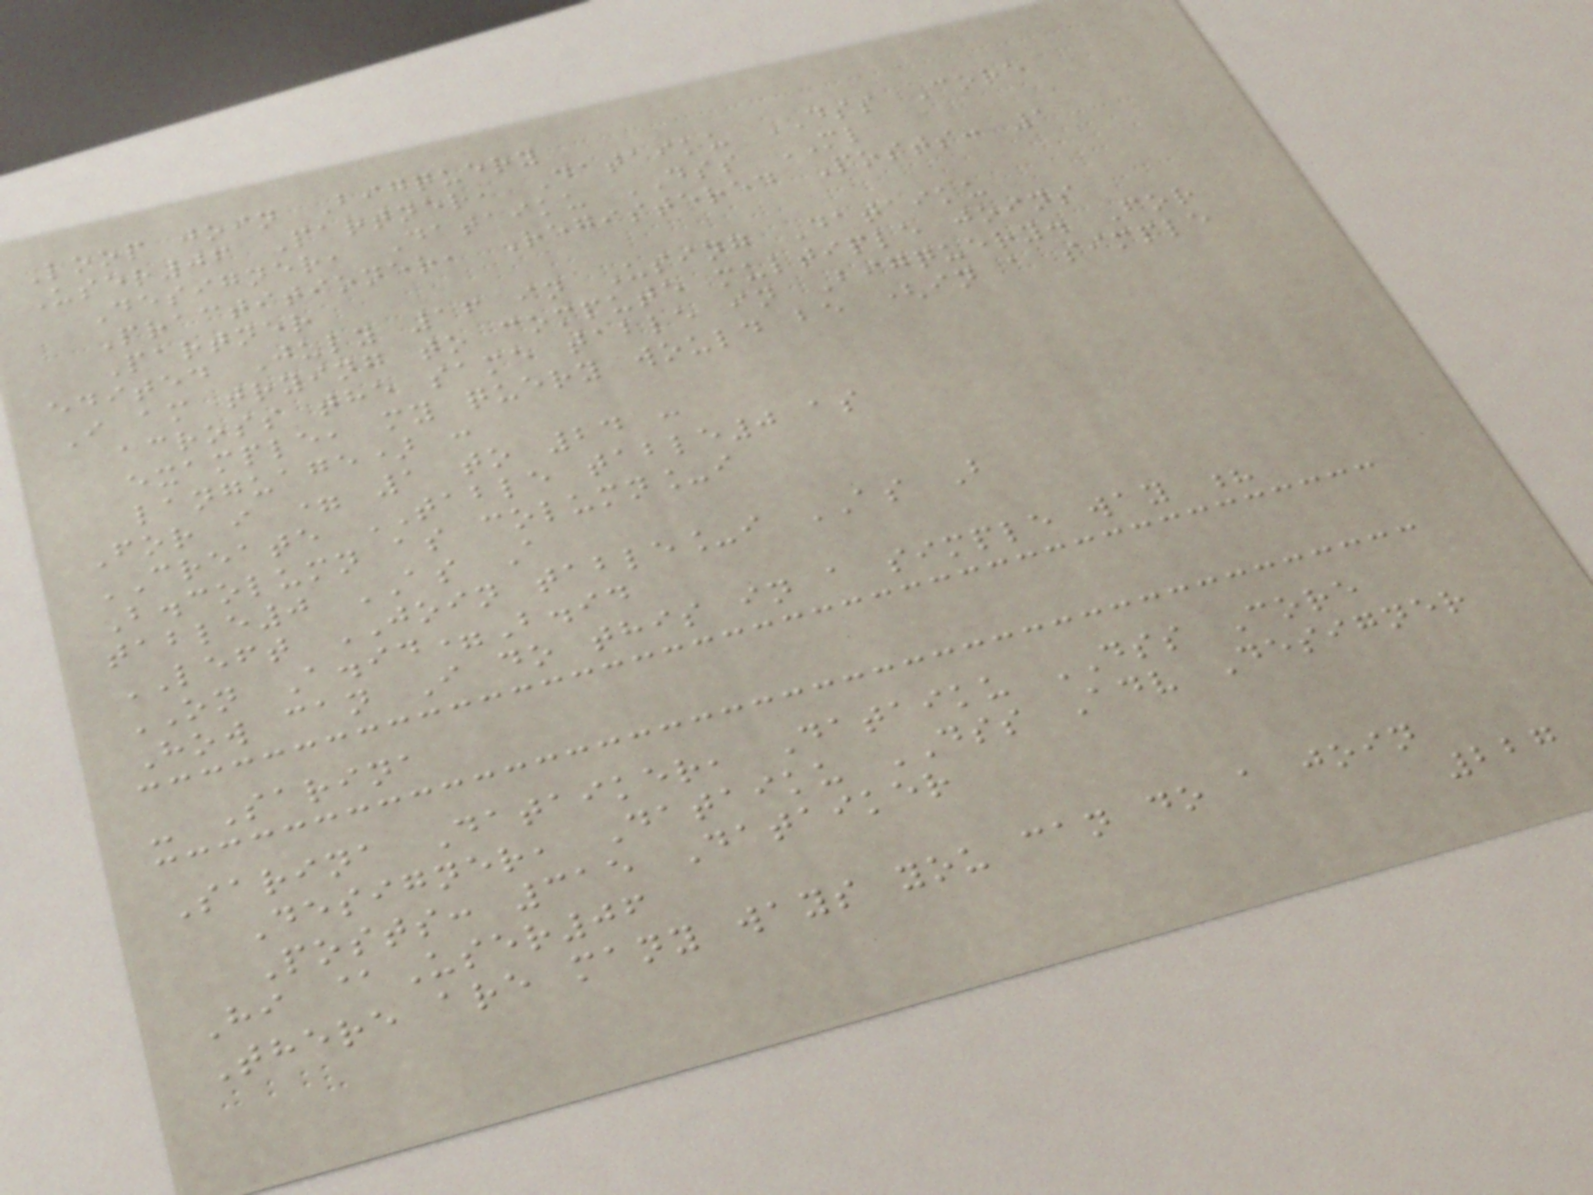Loop join Bigquery
User06 Partner, Dataiku DSS Core
Designer, Dataiku DSS ML
Practitioner, Registered Posts: 1
Partner
edited July 16 in Using Dataiku
I am trying to compute multiple joins
across the same table in Bigquery. For
example, my query would be (in a simple
language) :
For i = 1 to 24 :
CREATE TABLE table0 as
B.column as column_i
table0 AS A
LEFT JOIN table_i AS B
ON A.id=B.id
How can I do this in a simple way ?
- Sarina
Sarina Dataiker, Dataiku DSS Core
Designer, Dataiku DSS Adv Designer
Posts: 315 Dataiker
Hi @User06
There are many ways you can do a join
227
